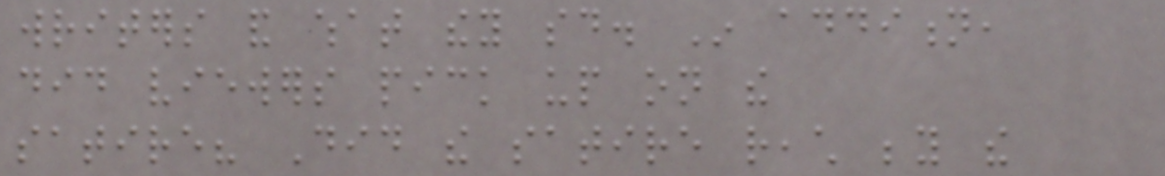writers and what they said. In addition,
did viewers pick up on the
satire? Did the satire reach beyond the
